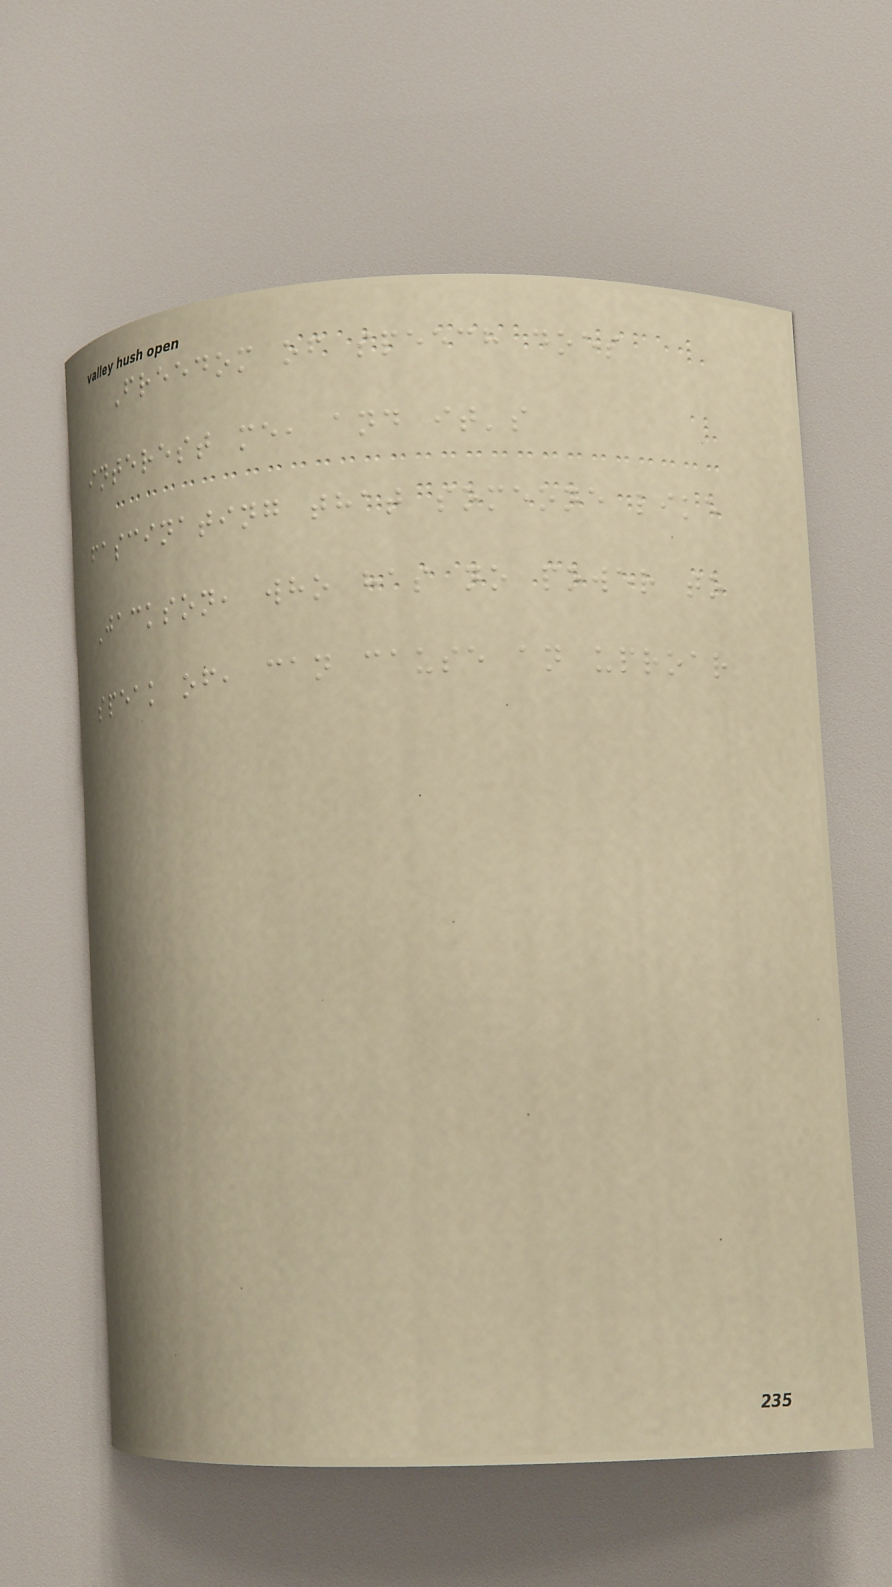Freedom of speech does
interest me, and it's
fascinating that someone like
Jackson, who has no power to
speak of, can cause an uproar
